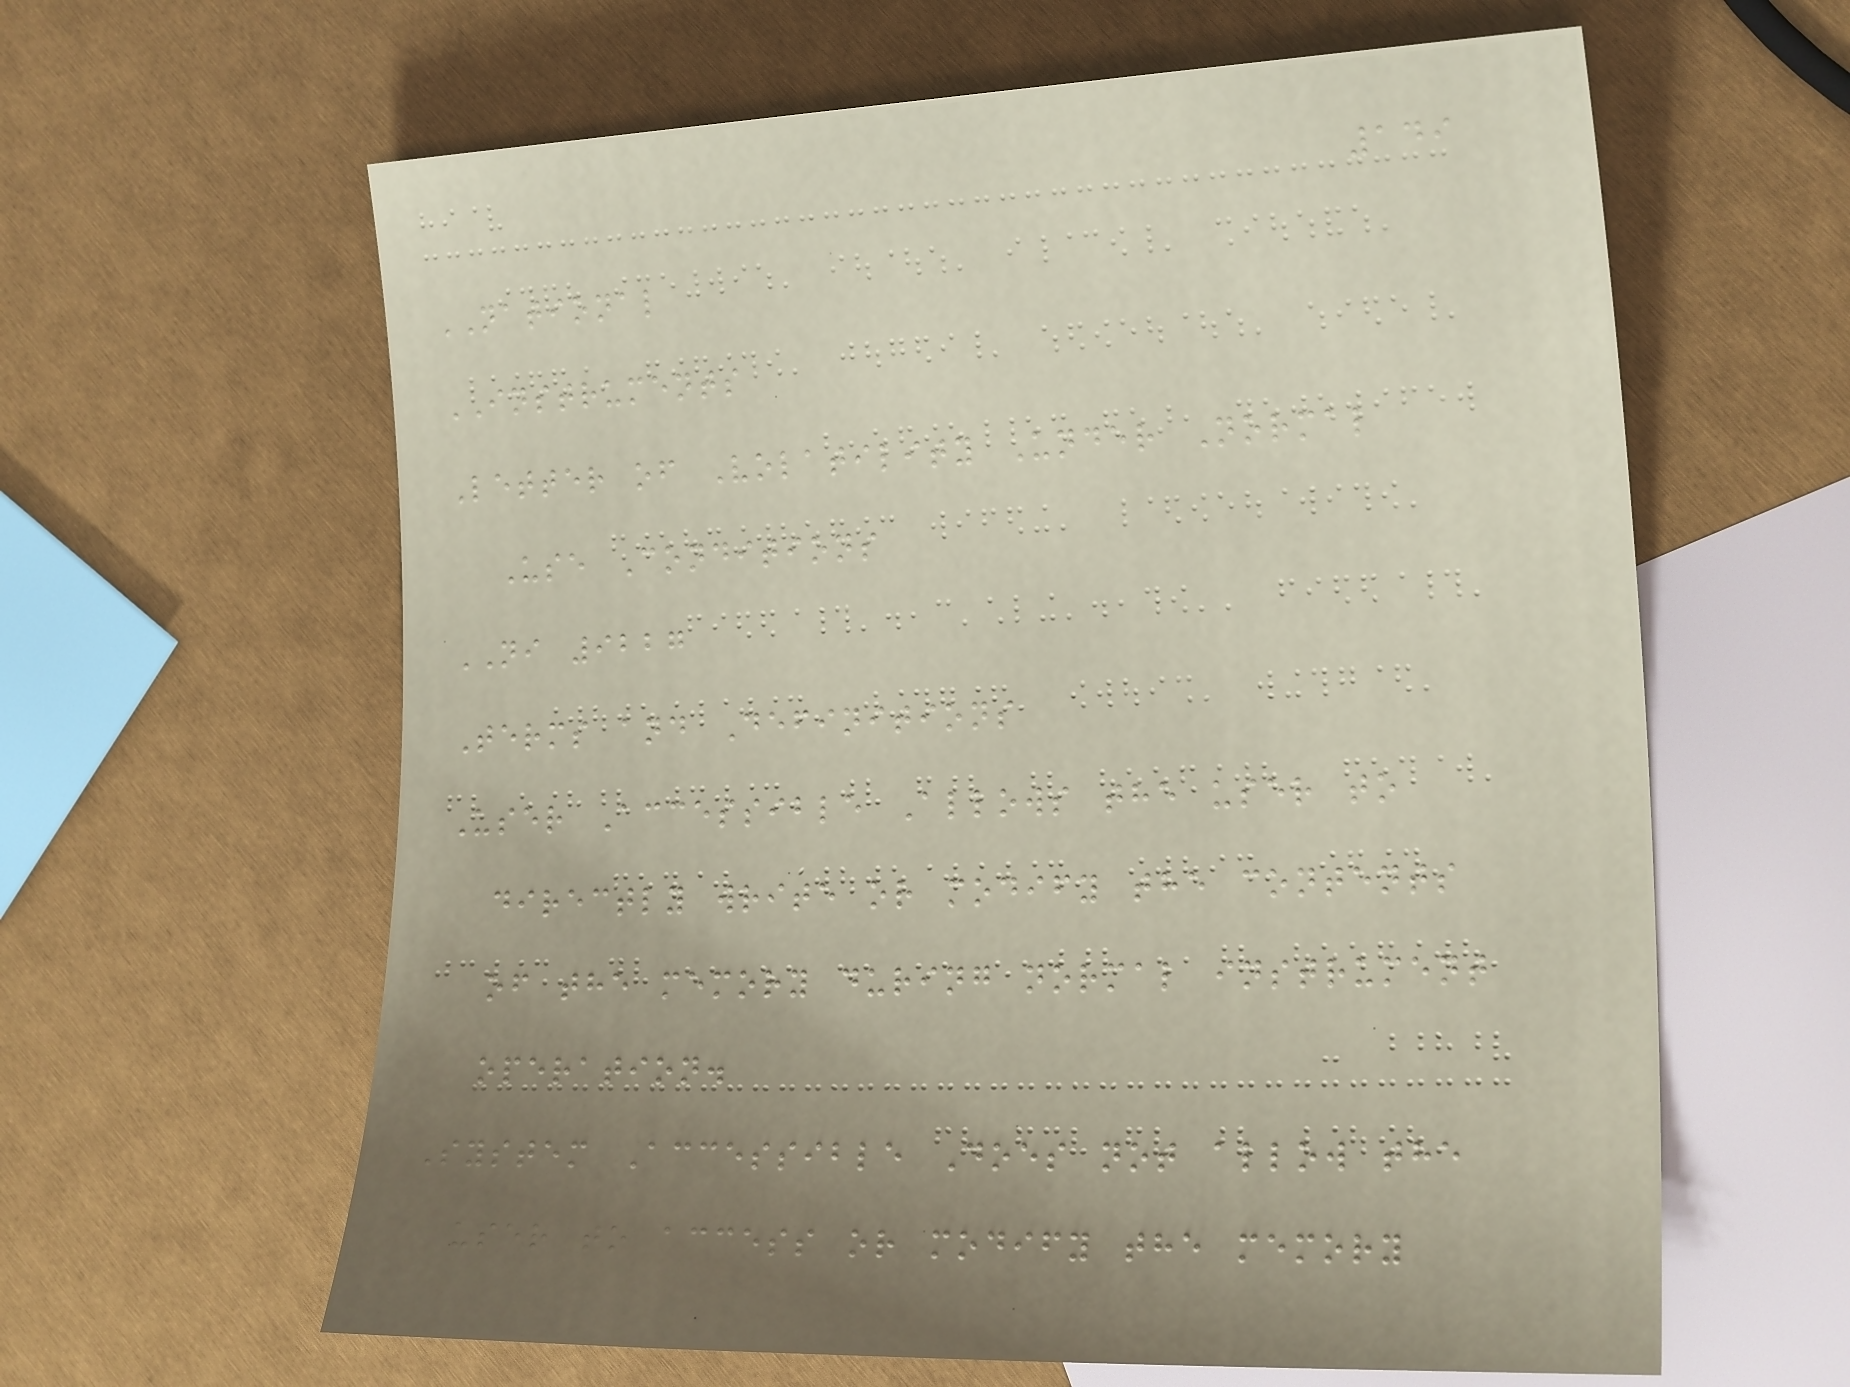149
NATIONAL
INSTRUMENTS
Letter of Volatility Under Normal
Use Conditions
NI 9227
Terms and Definitions
User Accessible Allows the user to
directly write or modify the contents
of the memory during normal instrument
operation.
System Accessible Does not allow the
user to access or modify the memory
